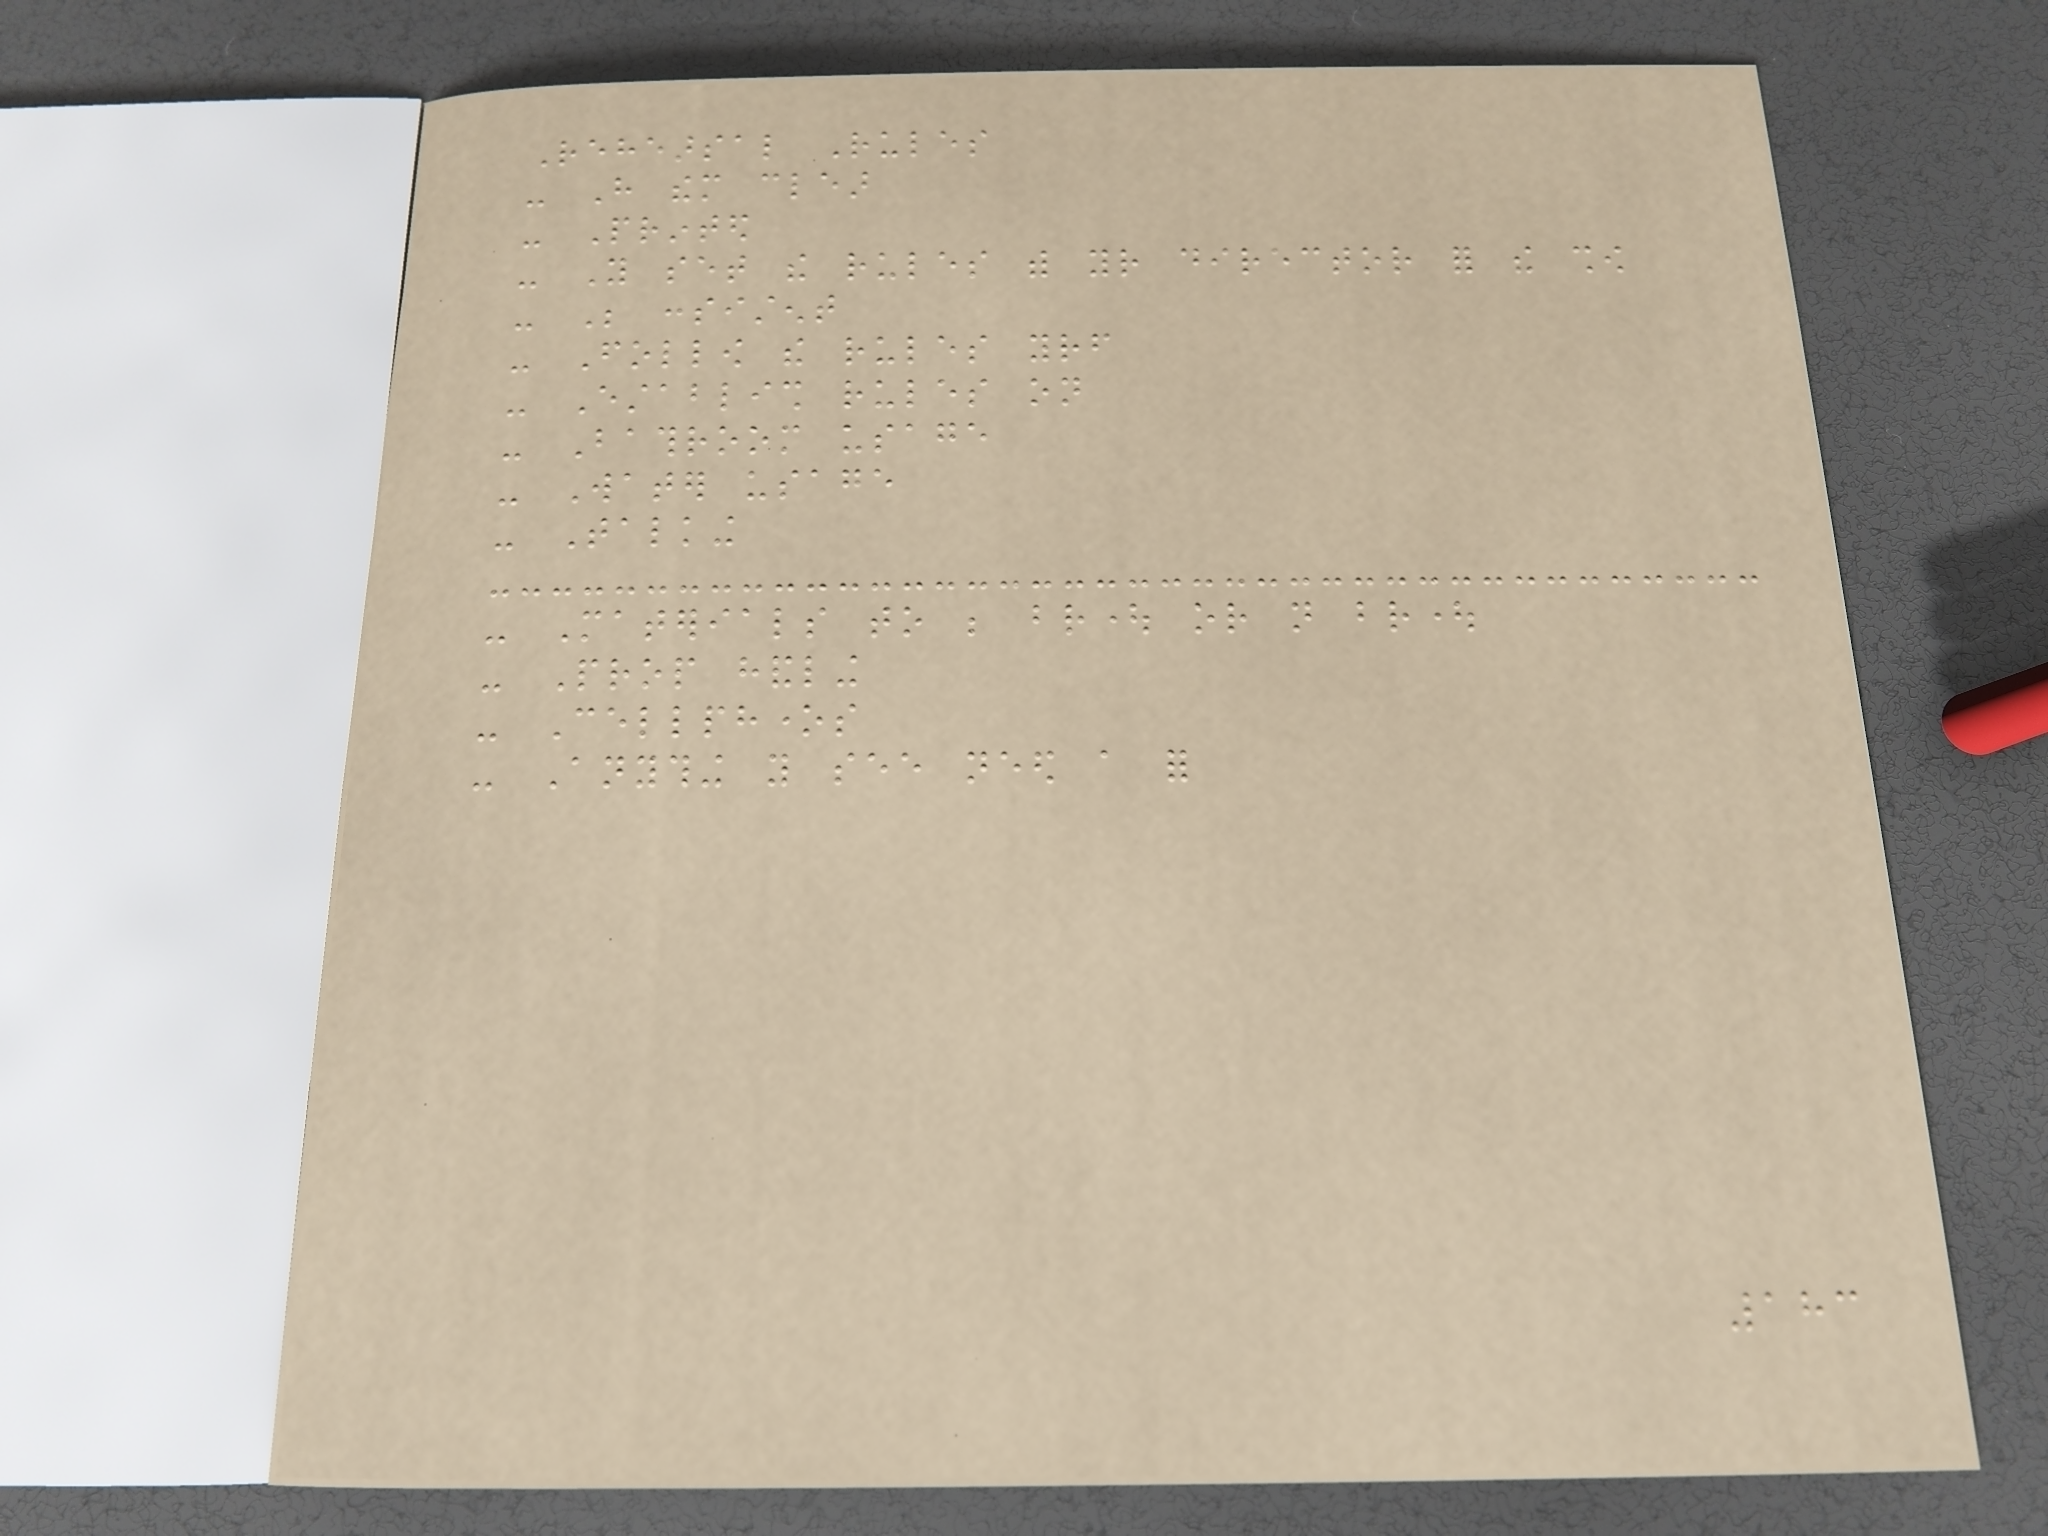Rehearsal Rules
- Have them clear
- Printed
- You set the rules with your director for the show
- Be consistent
- Follow the rules yourself
- Establish rules on
- Bathroom usage
- Water usage
- Talking
- Materials to be brought or not brought
- Prop handling
- Cellphones
- Anything you see need a for
183
